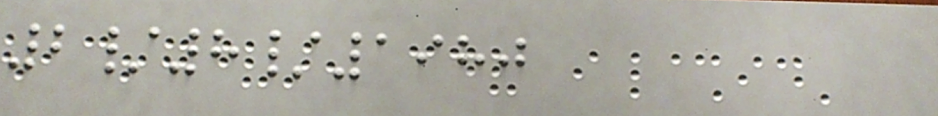2/8/1980
